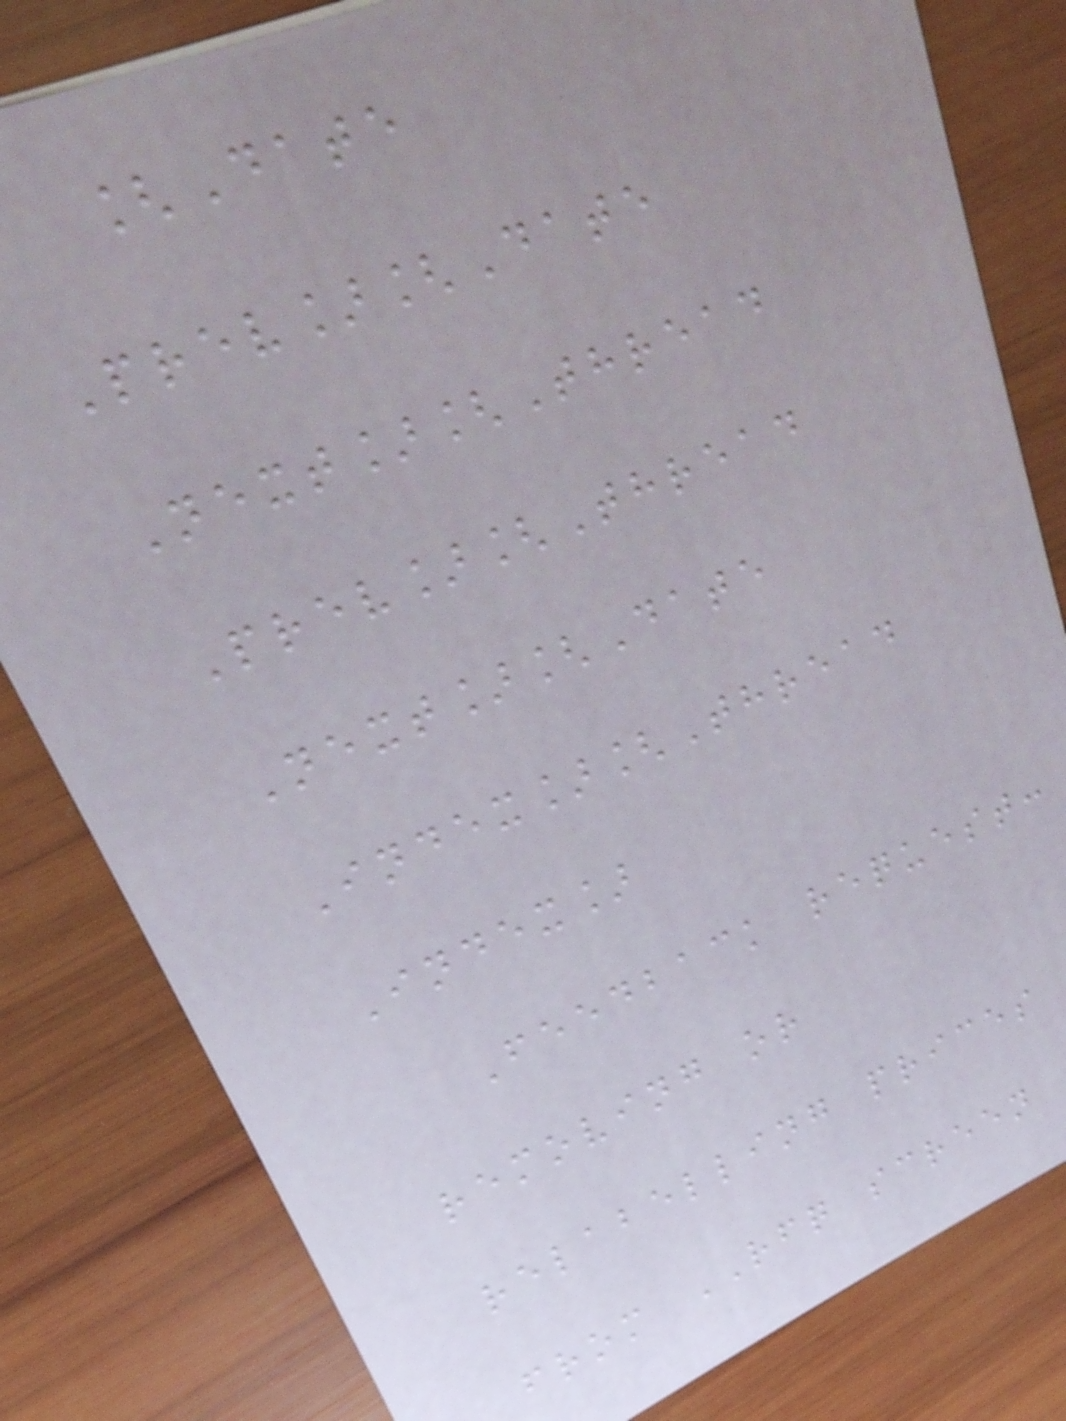[Date
Prev][Date
Next][Thread
Prev][Thread
Next][Date
Index][Thread
Index]
Feedback request:
removing or
relabelling prices
from RFQ screen
